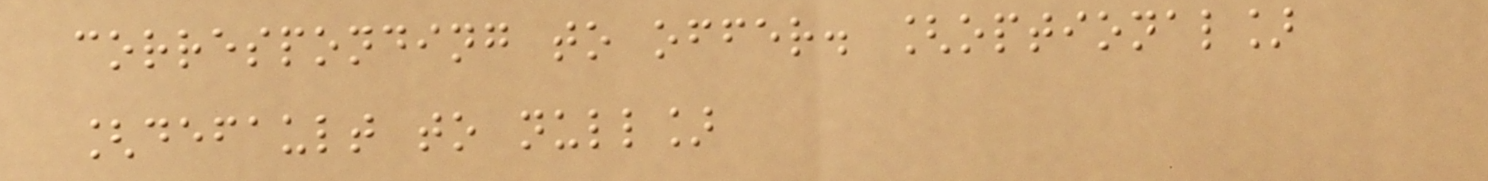corresponding to offer. [optional]
[default to null]
